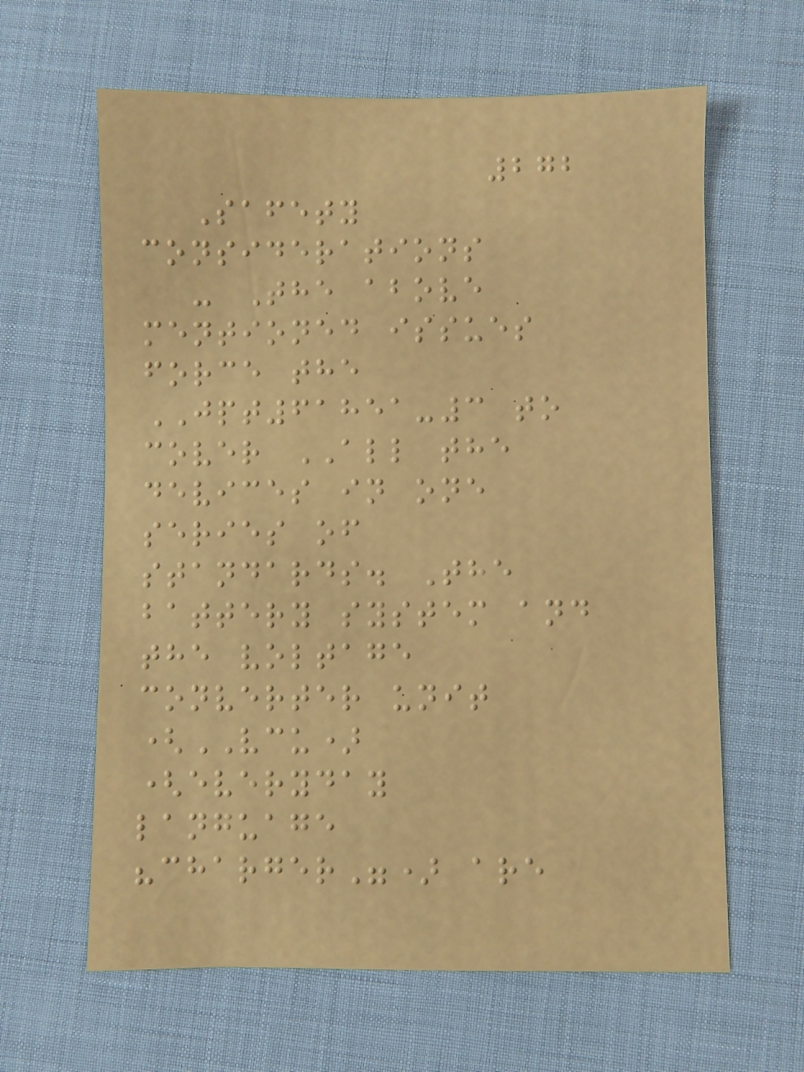272
Safety
considerations
- The above
mentioned issues
force the
JPT61851-3 to
cover ALL the
devices in one
series of
standards. The
battery system and
the voltage
converter unit
(VCU)
(everyday
language
"charger") are
